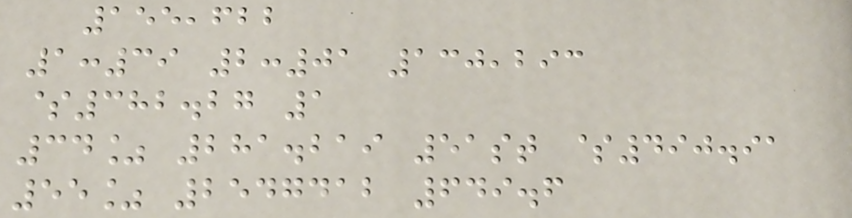155,622
1:39 2:01 130,293
$382.27 1
34% 281.219 51st $490.91
55% 2547412 649.6
